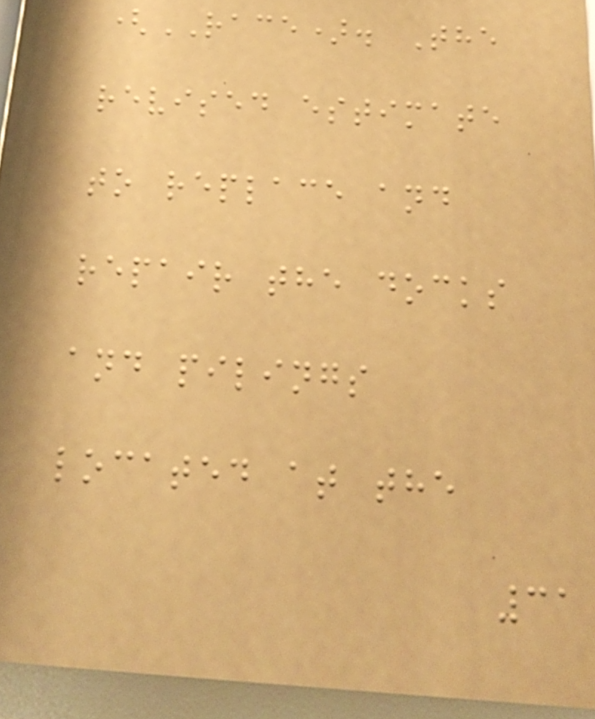(RACE). The
revised estimate
to replace and
repair the docks
and pilings
located at the
31
